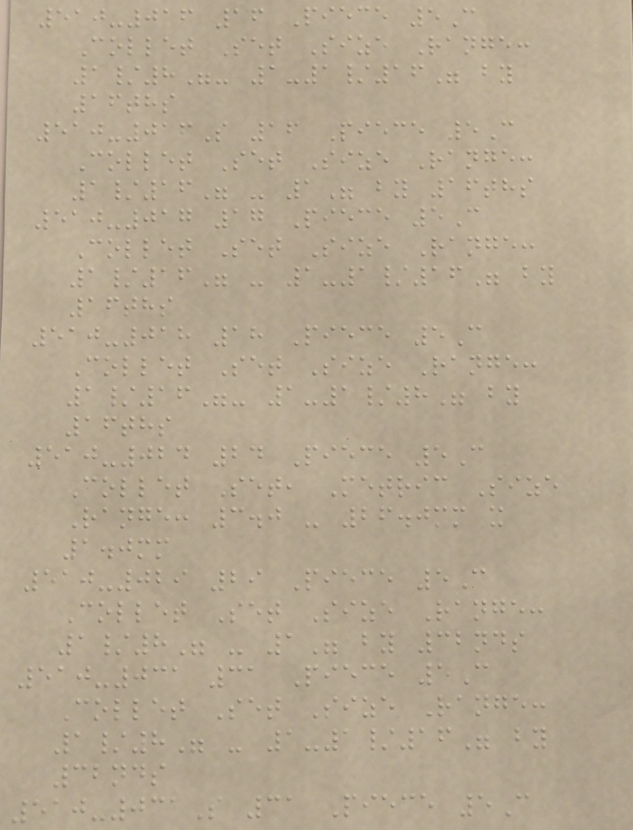510-016 16 Piece 5C
Collet Set Size Range:
1/8"- 1-1/16" by
16ths
510-016S 16 Piece 5C
Collet Set Size Range:
1/16" - 1" by 16ths
510-017 17 Piece 5C
Collet Set Size Range:
1/16" - 1-1/16" by
16ths
510-018 18 Piece 5C
Collet Set Size Range:
1/16"- 1-1/8" by
16ths
510-024 24 Piece 5C
Collet Set, Metric Size
Range: 3.0 - 26.0mm x
1.0mm
510-029 29 Piece 5C
Collet Set Size Range:
1/8" - 1" by 32nds
510-031 31 Piece 5C
Collet Set Size Range:
1/8" - 1-1/16" by
32nds
510-031S 31 Piece 5C
